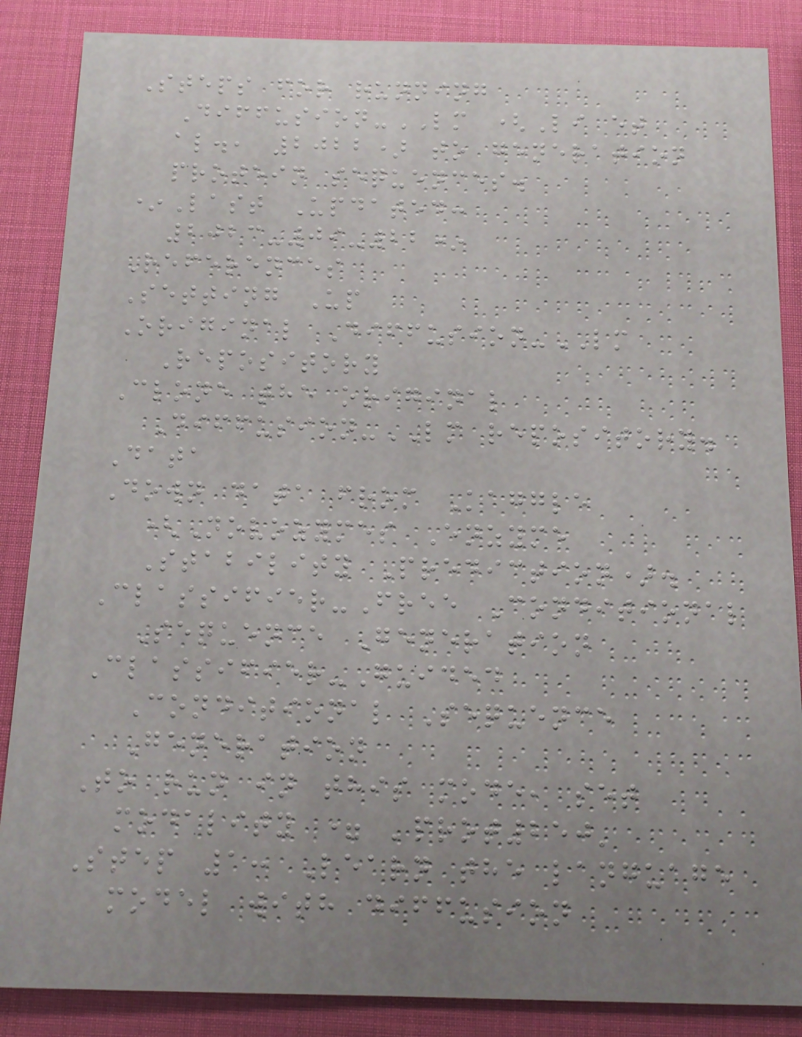Steps for running
Diffusion-LM (Li et
al., 2022) to generation
protein sequences.
*Last Updated:
2023-09-22*
References
Setting Up
Original Diffusion-LM
Repository
Clone the original
Diffusion-LM repository.
Data
Down data from Kaggle
(Novozymes Enzyme
Stability Prediction).
Classifier-Free Conditional
Sequence Generation
Classifier-Guided
Conditional Sequence
Generation
To run in this mode, set
modality = 'prot250'
Step 1: Learn the language
model with diffusion
